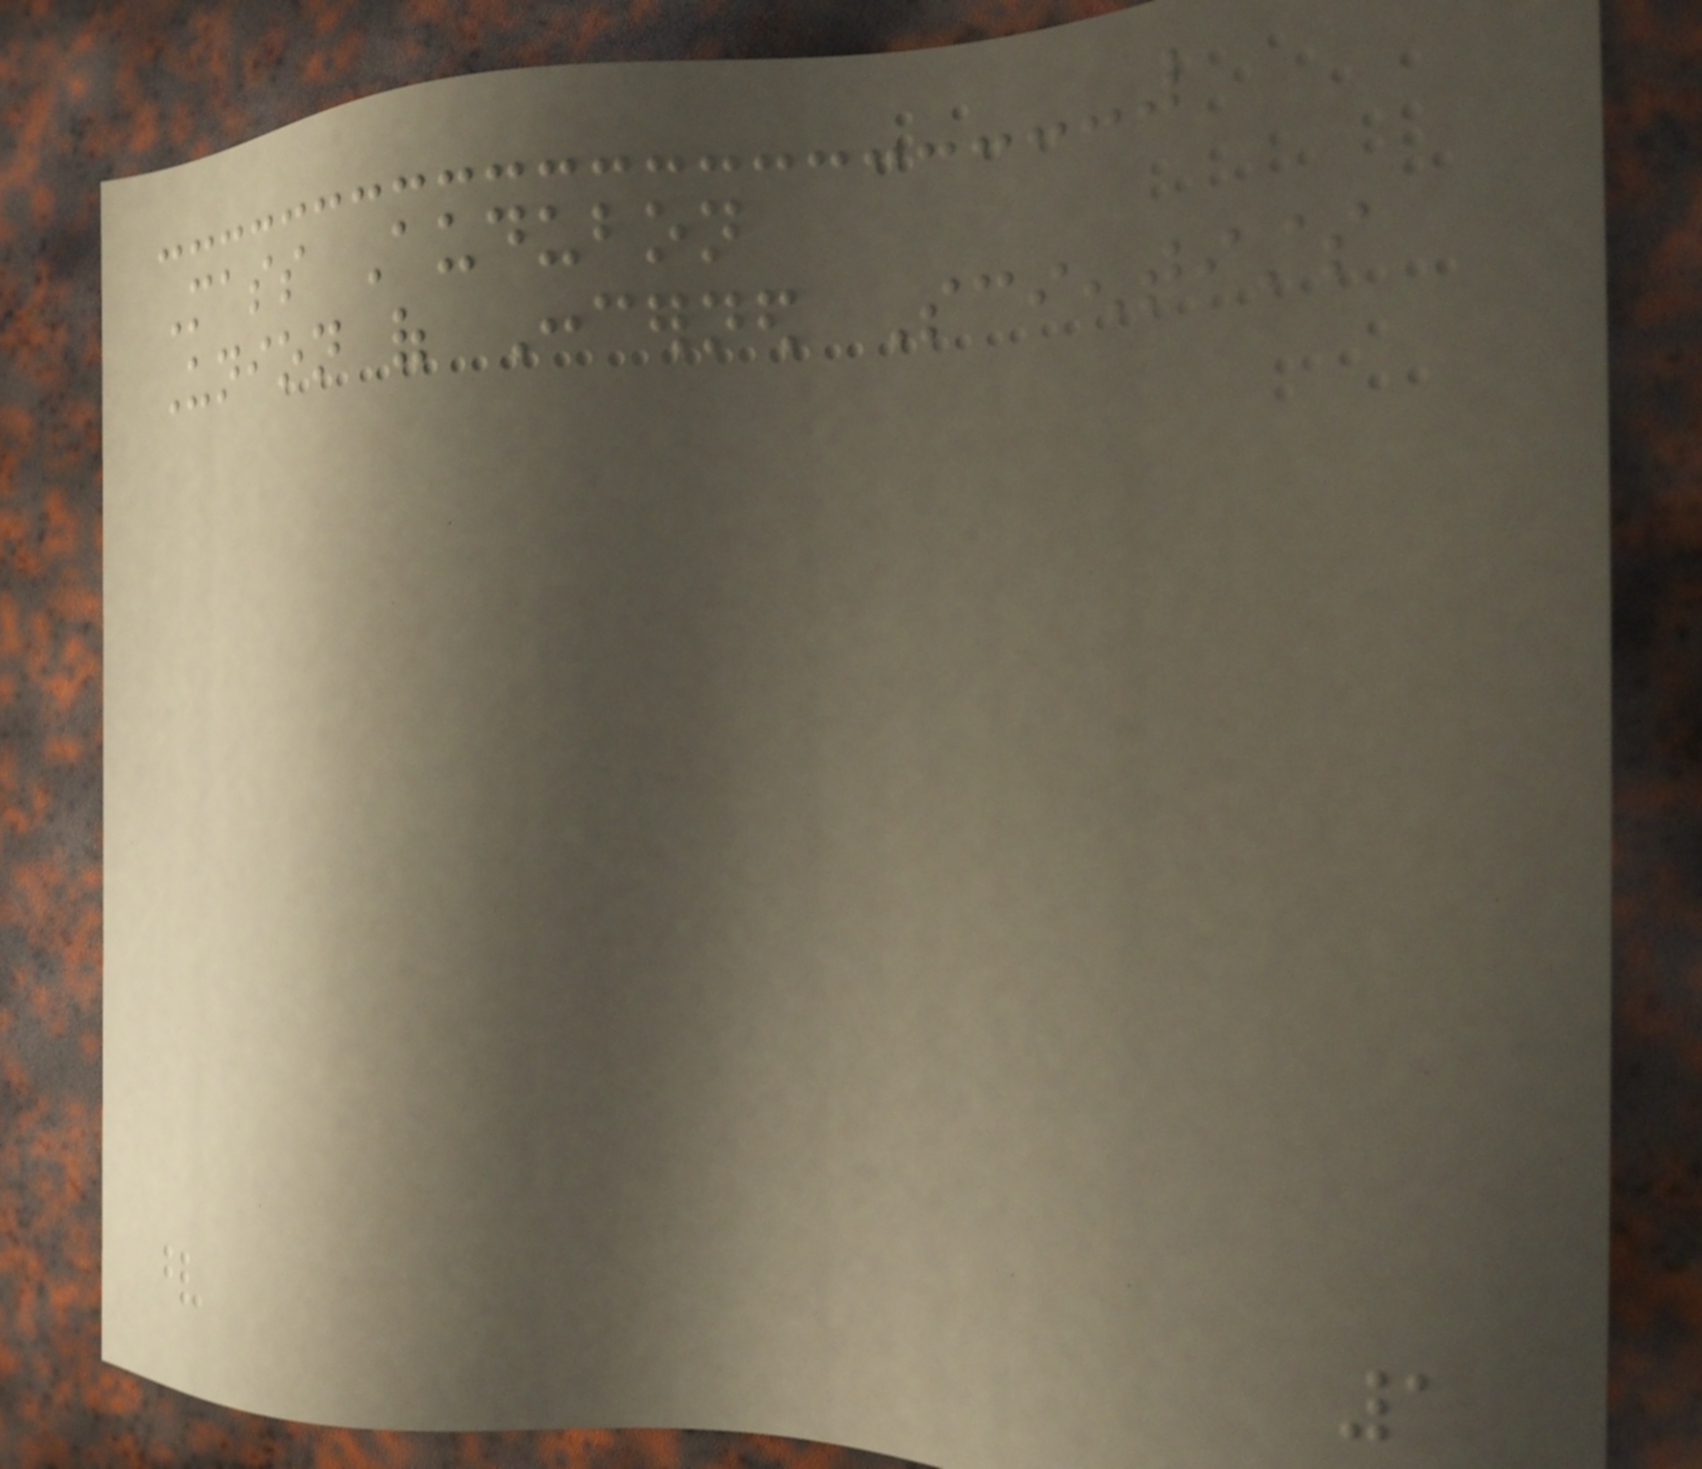Mass Audubon
Union of Concerned Scientists
1
